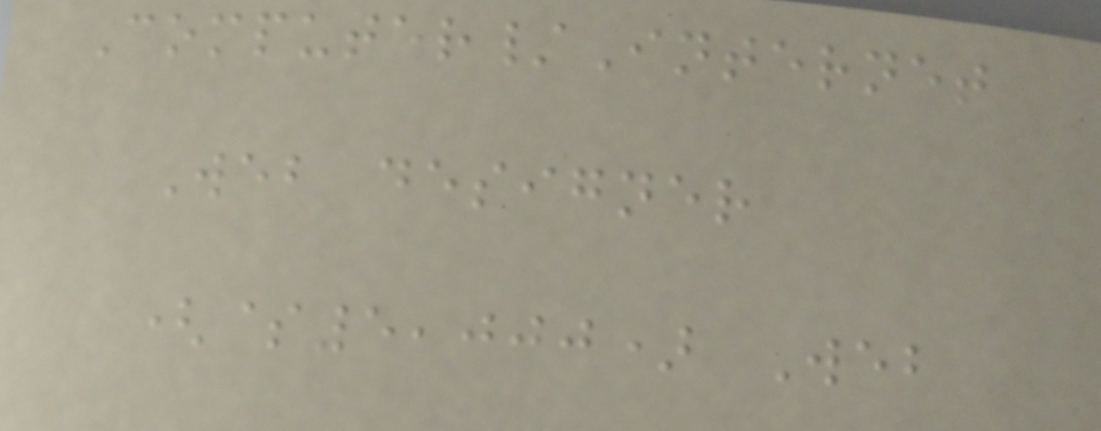Computer/Internet
Web designer
($5,000) Web
